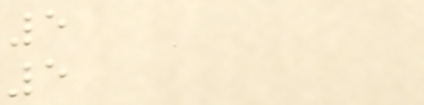5
5
